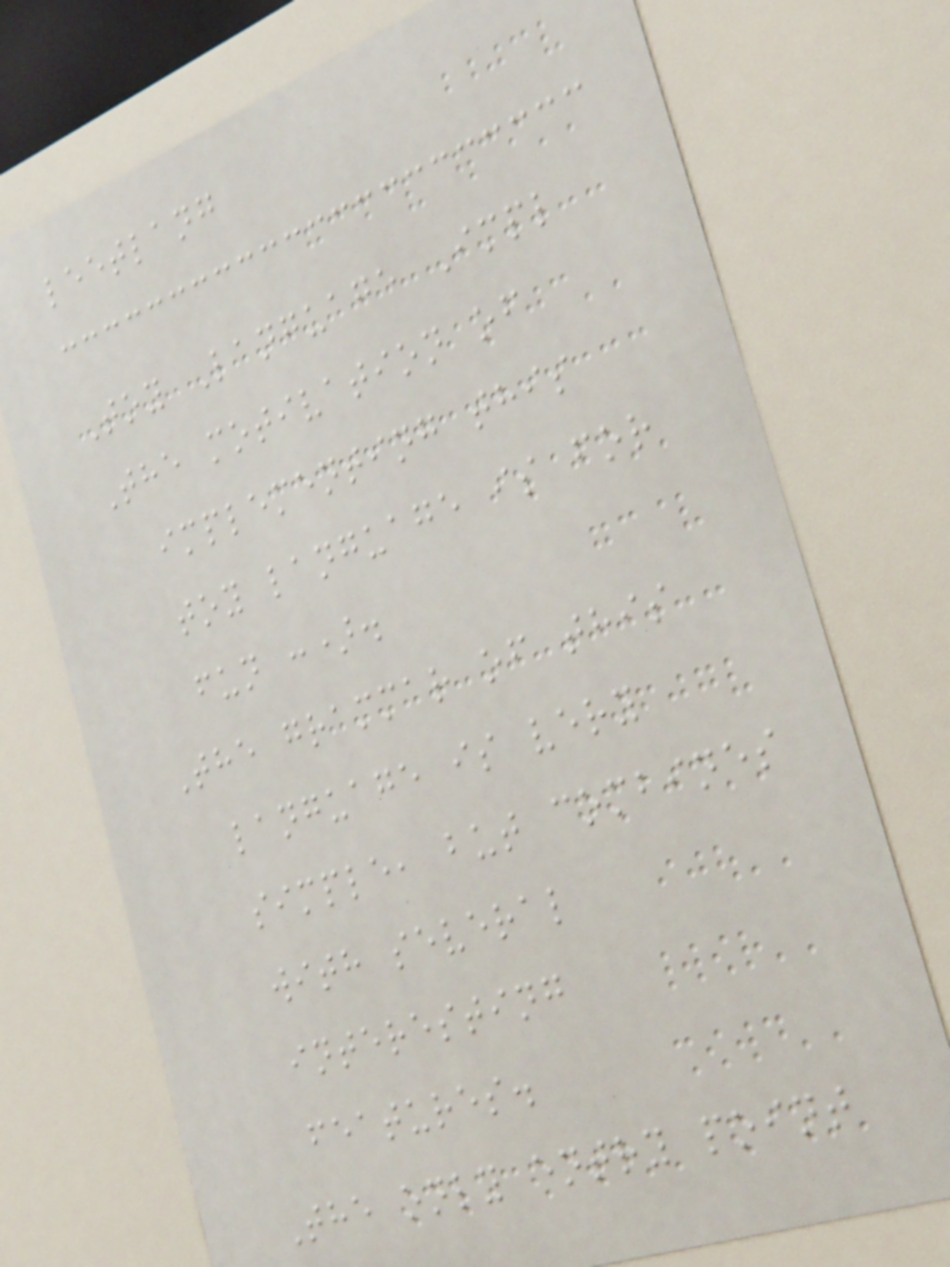leetlang
Toy Language Impl
The motivation of
implementing this
toy language is for
fun :).
The grammar of this
language is very
simple, but combines
with several
interesting
features.
The only entry point
